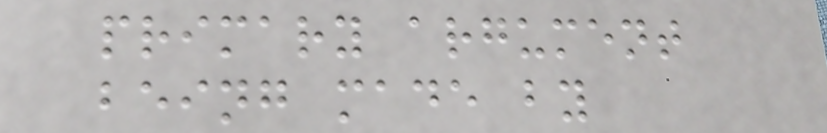primary argument
being made by
